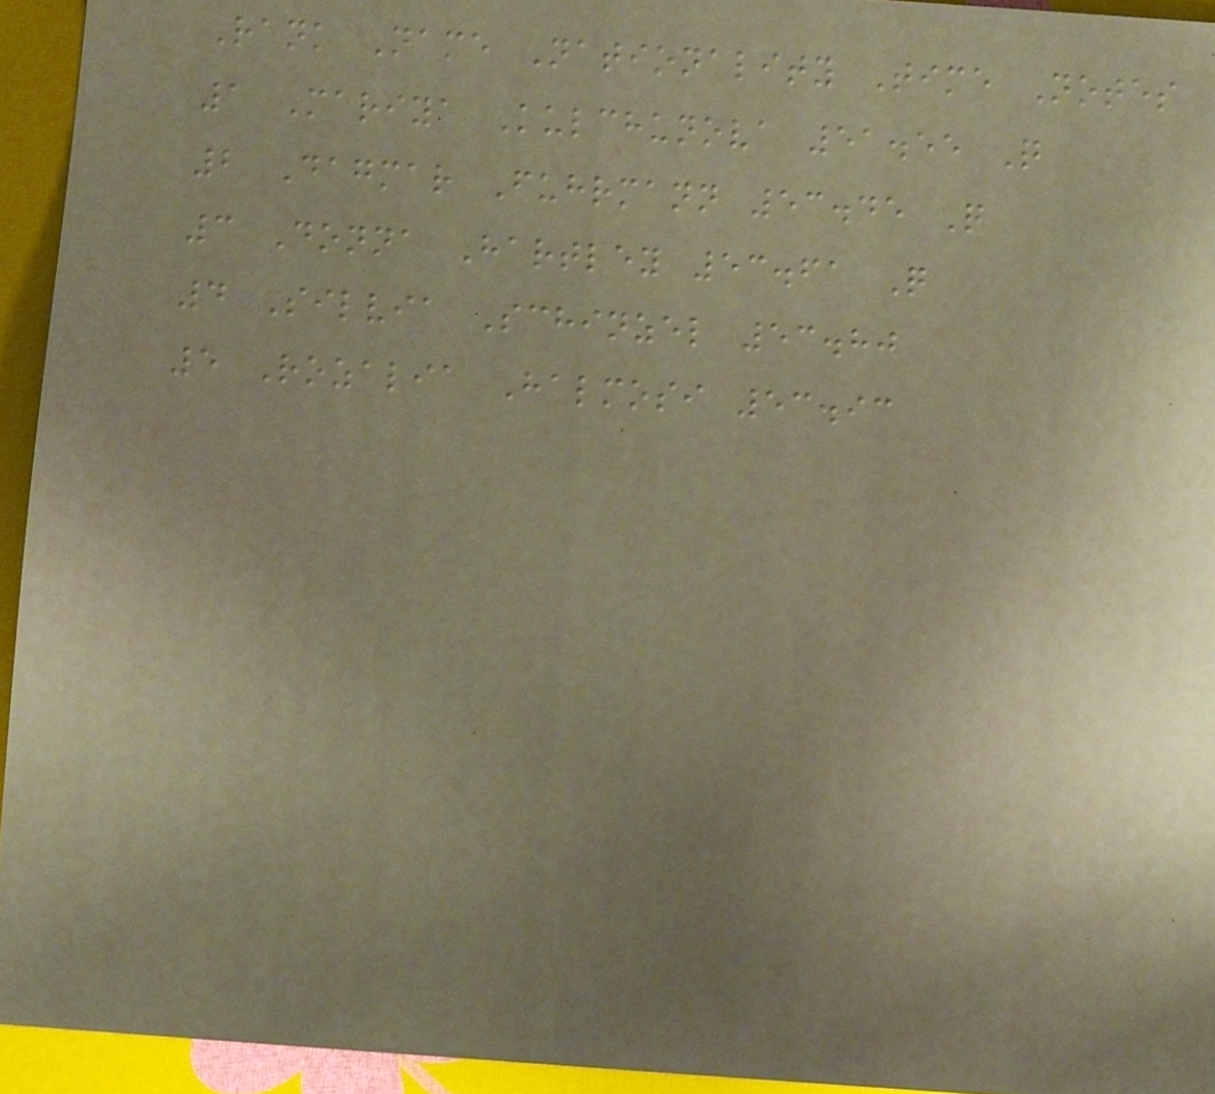Rank Name Nationality Time Notes
1 Mariya Kulchunova 51.55 Q
2 Dagmar Fuhrmann 53.45 Q
3 Donna Hartley 53.61 Q
4 Silvia Schinzel 53.80
5 Rozalia Halmosi 53.93
